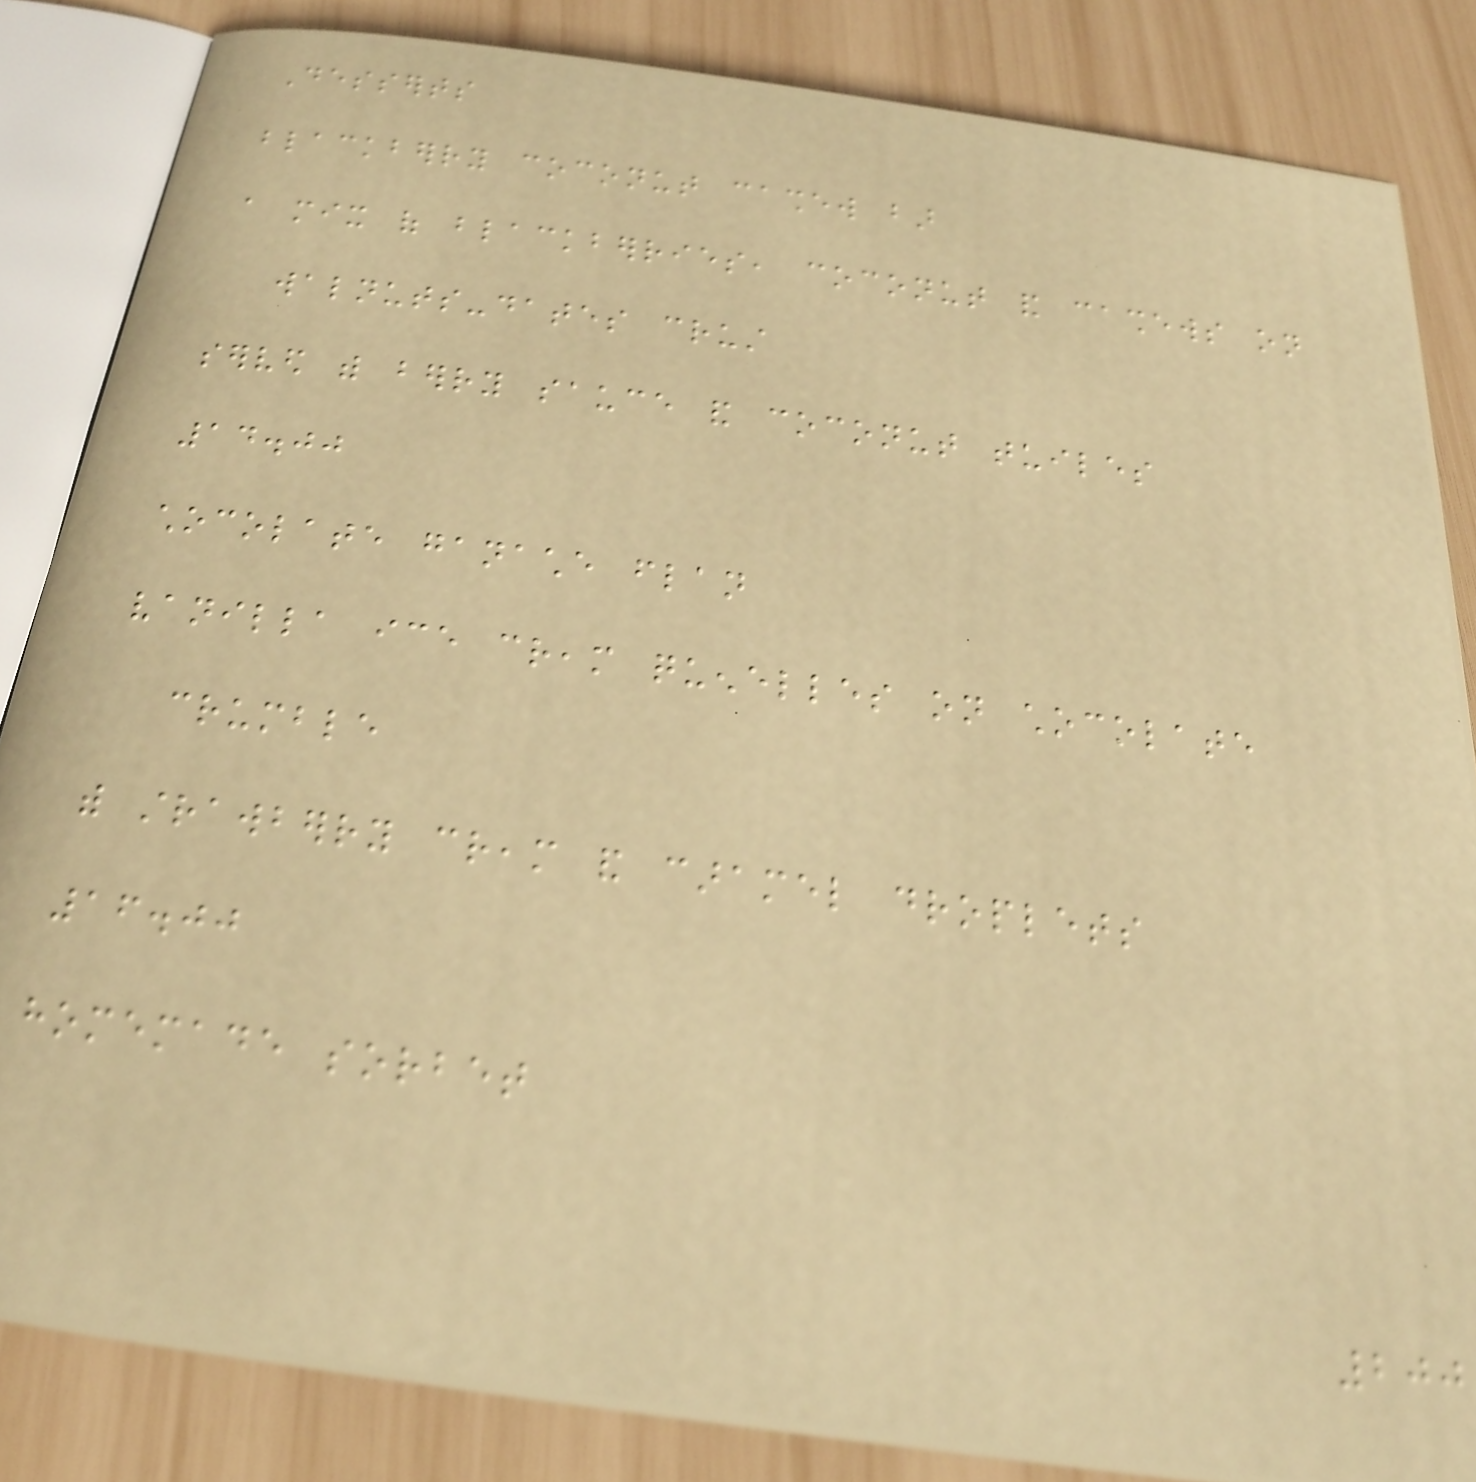Desserts
blackberry coconut cashew bar
a mix of blackberries, coconut and cashews on
walnuts-dates crust
served with berry sauce and coconut tuiles
14.00
chocolate ganache flan
vanilla ice cream quenelles on chocolate
crumble
with strawberry cream and caramel droplets
16.00
homemade sorbet
200
